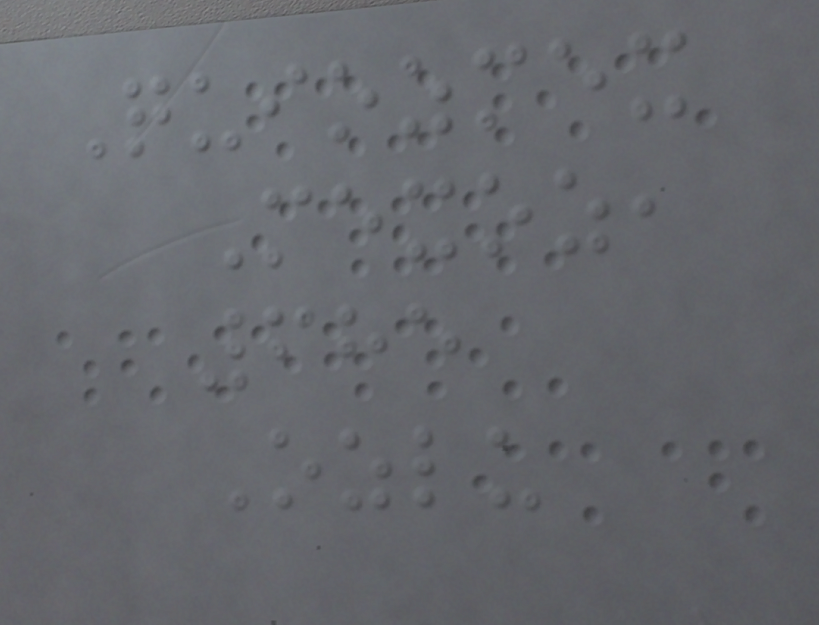Quiozmex
Mexoz,
685
Ozlu
